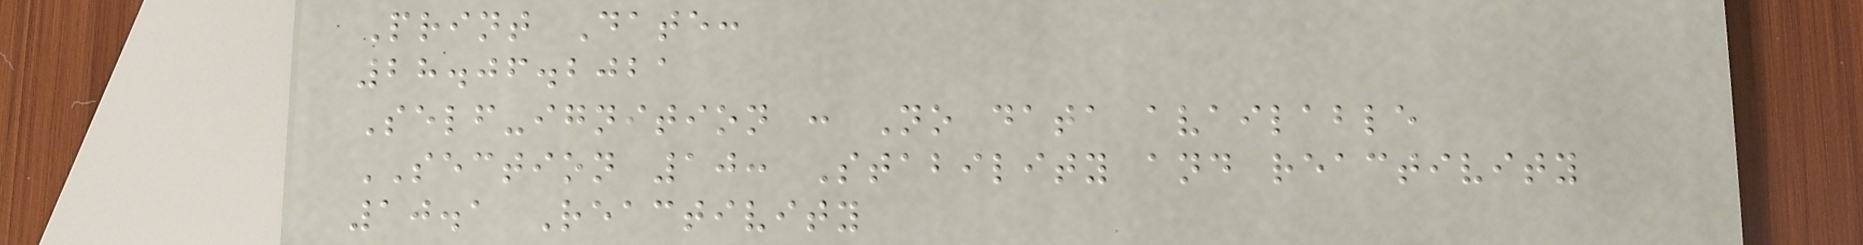Print Date:
28.06.2021
Self-ignition : No data available
SECTION 10: Stability and reactivity
10.1 Reactivity
